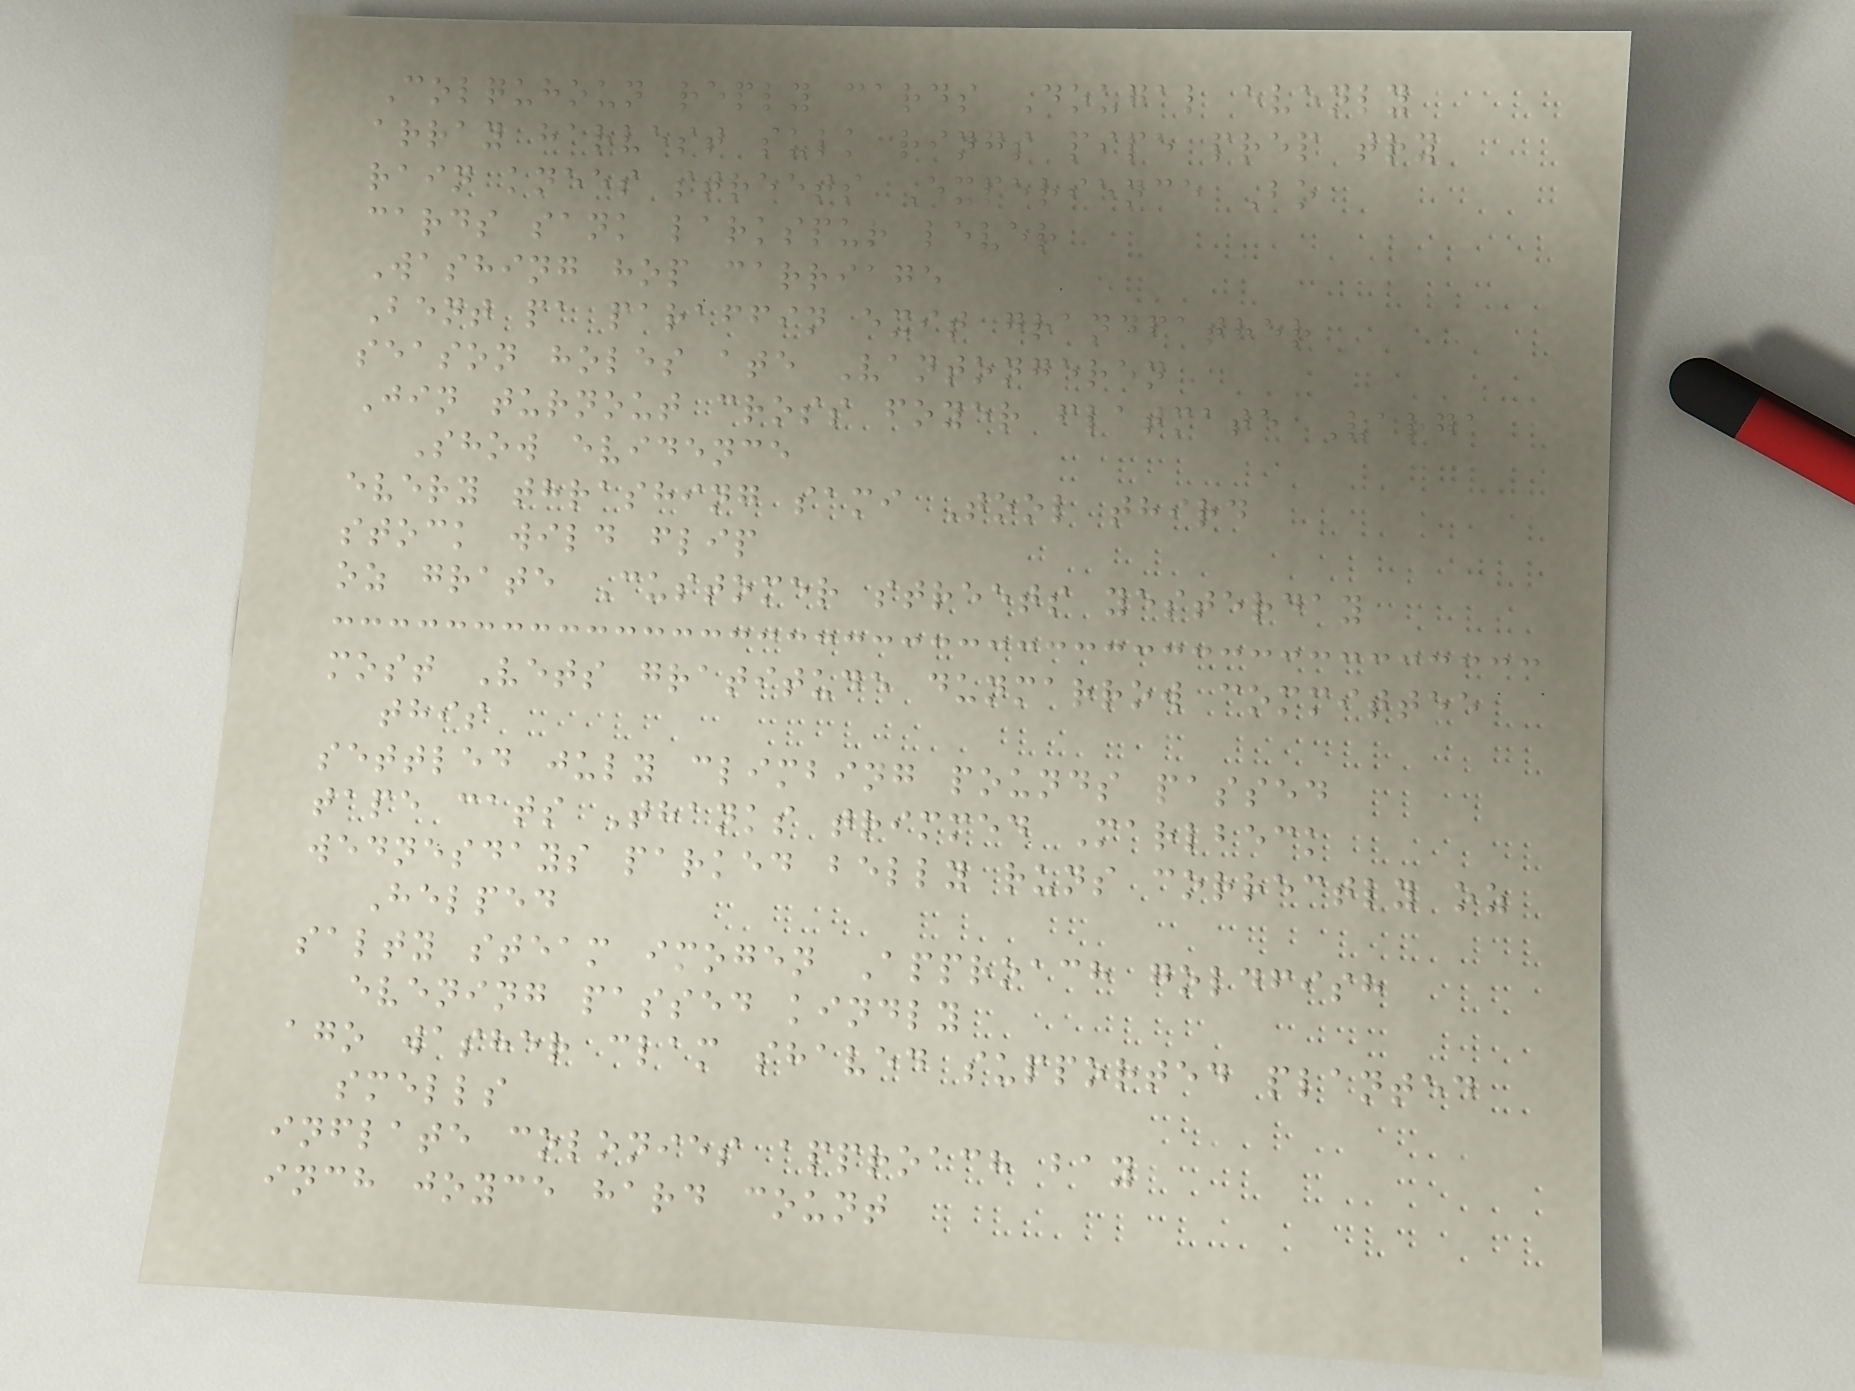Colquhoun reply cards Dougal evenly
array harvest sulk rings pipe prep try
rain knees streets Experience Bo
cards sank larkspur lever
Washing hop carriage
Bent pa paraffin exit grandfather
season holes ate Vantongeren
Jin turnout cross foyer flatmate Varga
Show evidence
every thrashing sami Tool third
stock wild flip
oz grate Customer streets yesterday
most Vets gratitude dunmarrow committee
this
settled july climbing pounds passed
tape cats Thanks trimmed Marlbeck
wednesdays parked belly runs correctly oz
Helped
salty steam imogen Approach goldfish
evening passed kindly
ago washer clam shaved supported planted
smells
inflate colonies approach bay
inch joyce hard count
